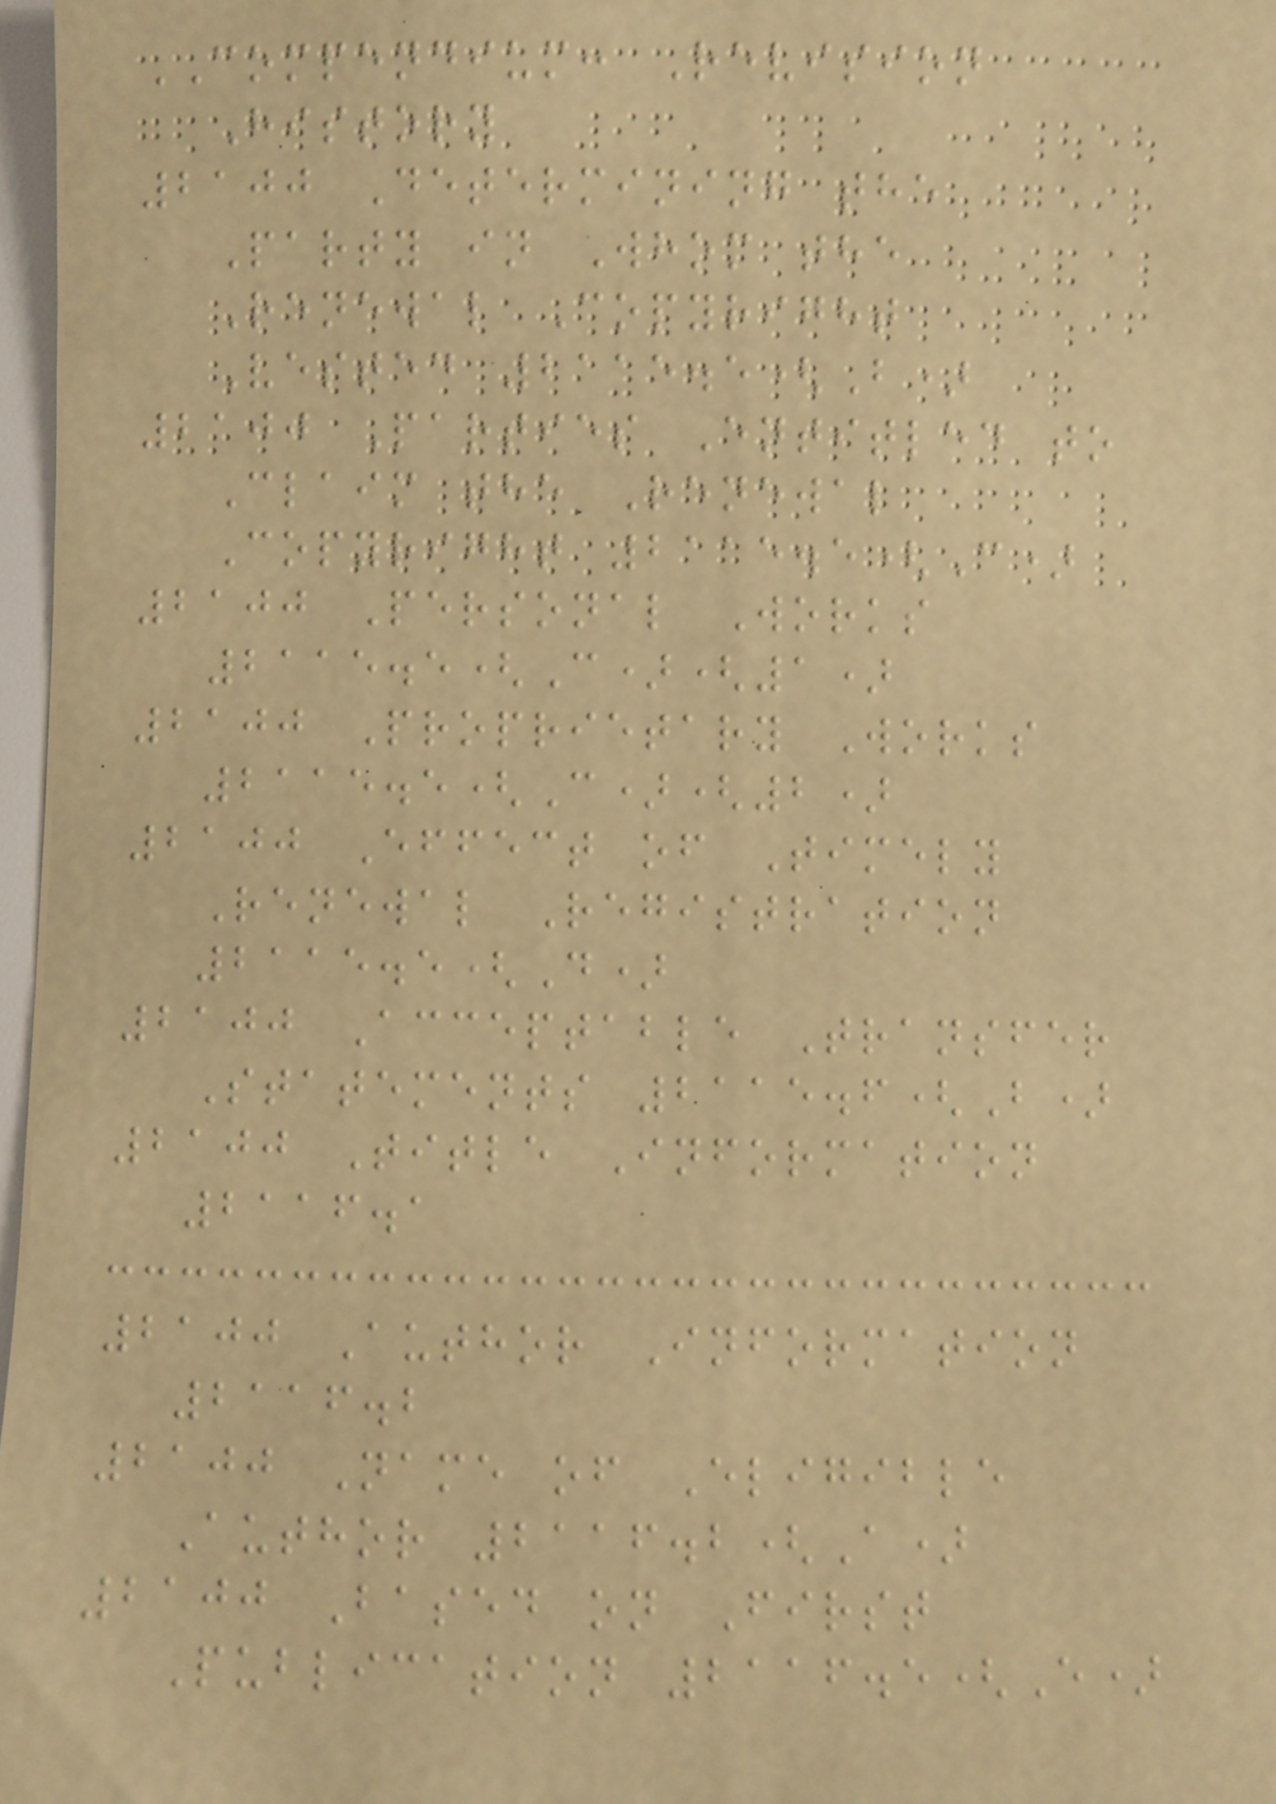COMPENDIUM: Revision
History
2100 Determining the
Party in Whom the
Renewal Copyright
Vested 2115.5(B)
2100 Parties Entitled to
Claim the Renewal
Copyright 2115.5(C)
2100 Personal Works
2115.5(C)(1)
2100 Proprietary Works
2115.5(C)(2)
2100 Effect of Timely
Renewal Registration
2115.5(D)
2100 Acceptable Transfer
Statements 2115.6(B)
2100 Title Information
2116.1
2100 Author Information
2116.2
2100 Name of Eligible
Author 2116.2(A)
2100 Based on First
Publication 2116.5(E)
